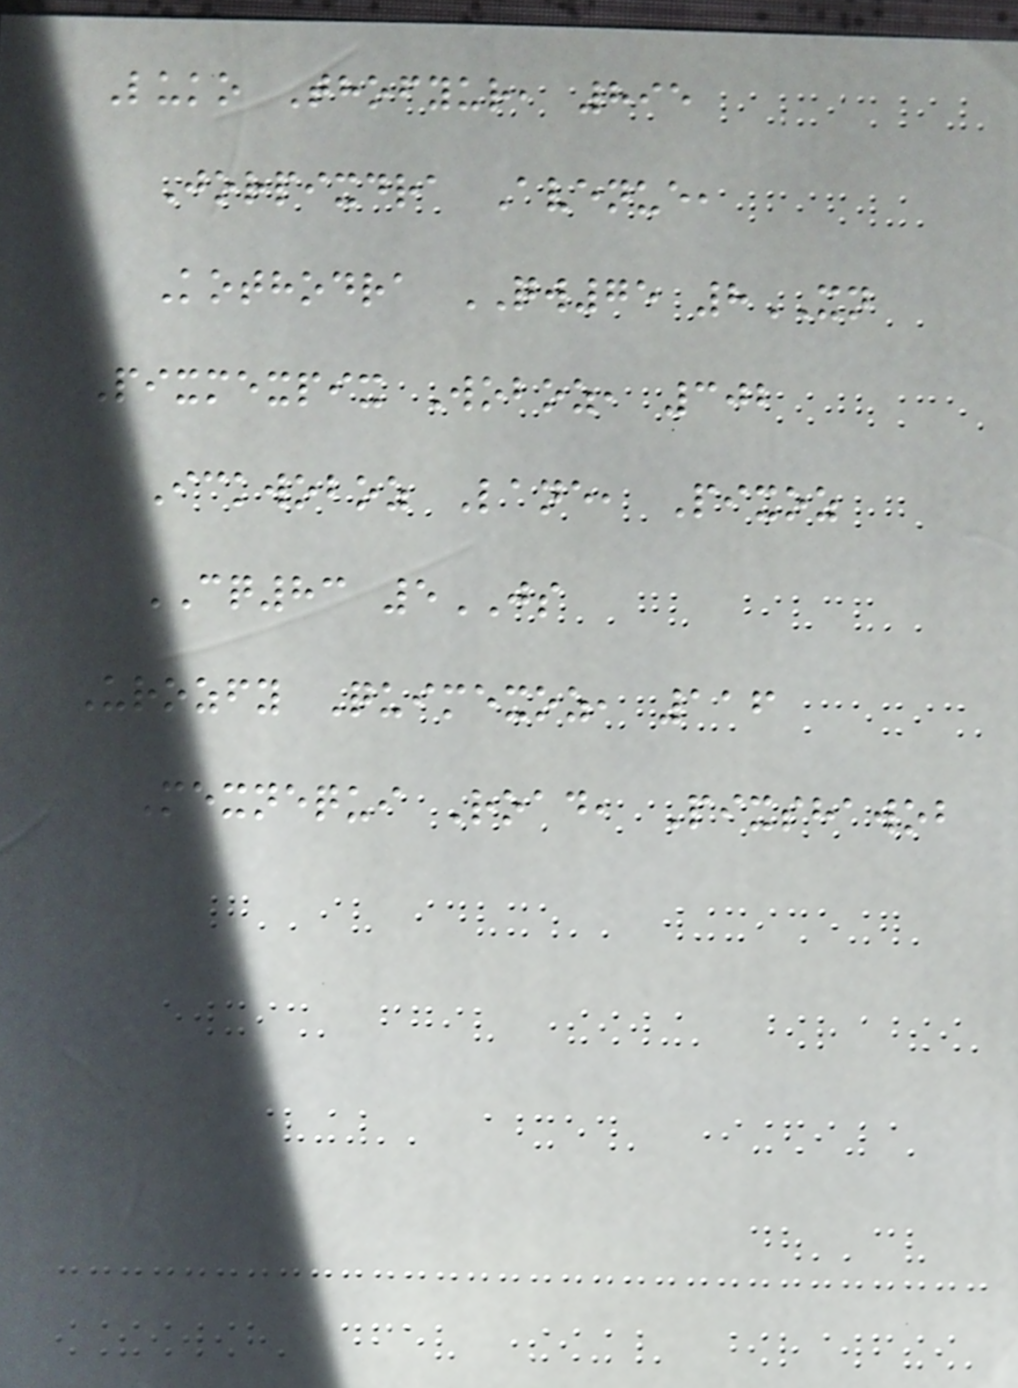Luko Thofyur, 895
Jorpixdra Avenue,
Kothodra QW75 8XN
Pixmexpix Woboz, 302
Ickwoboz Lane, Pixoz
CQ83 5JS
Urozfy Quimexoz, 116
Mexnequi Road, Pixshawob
